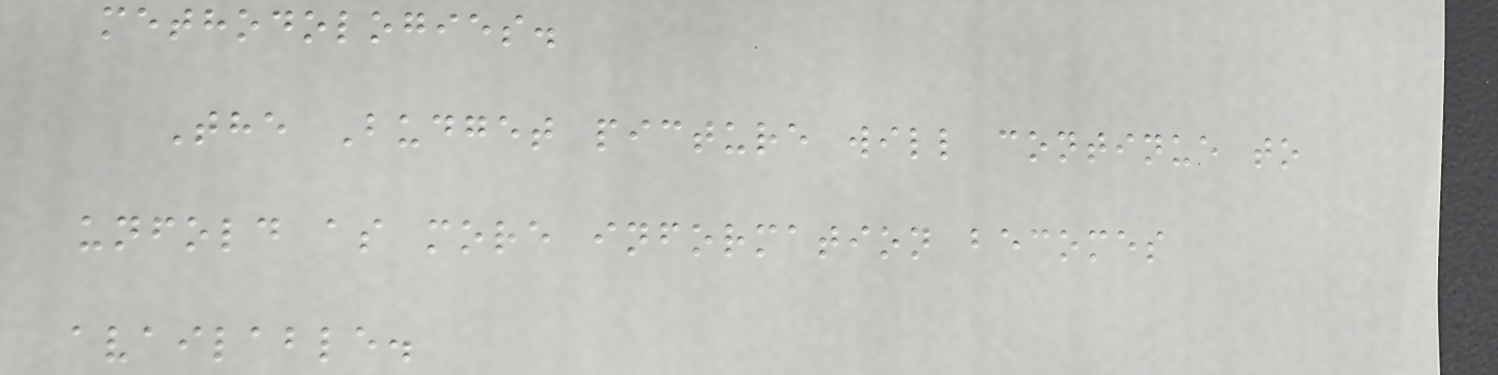methodologies.
The Budget picture will continue to
unfold as more information becomes
available.
